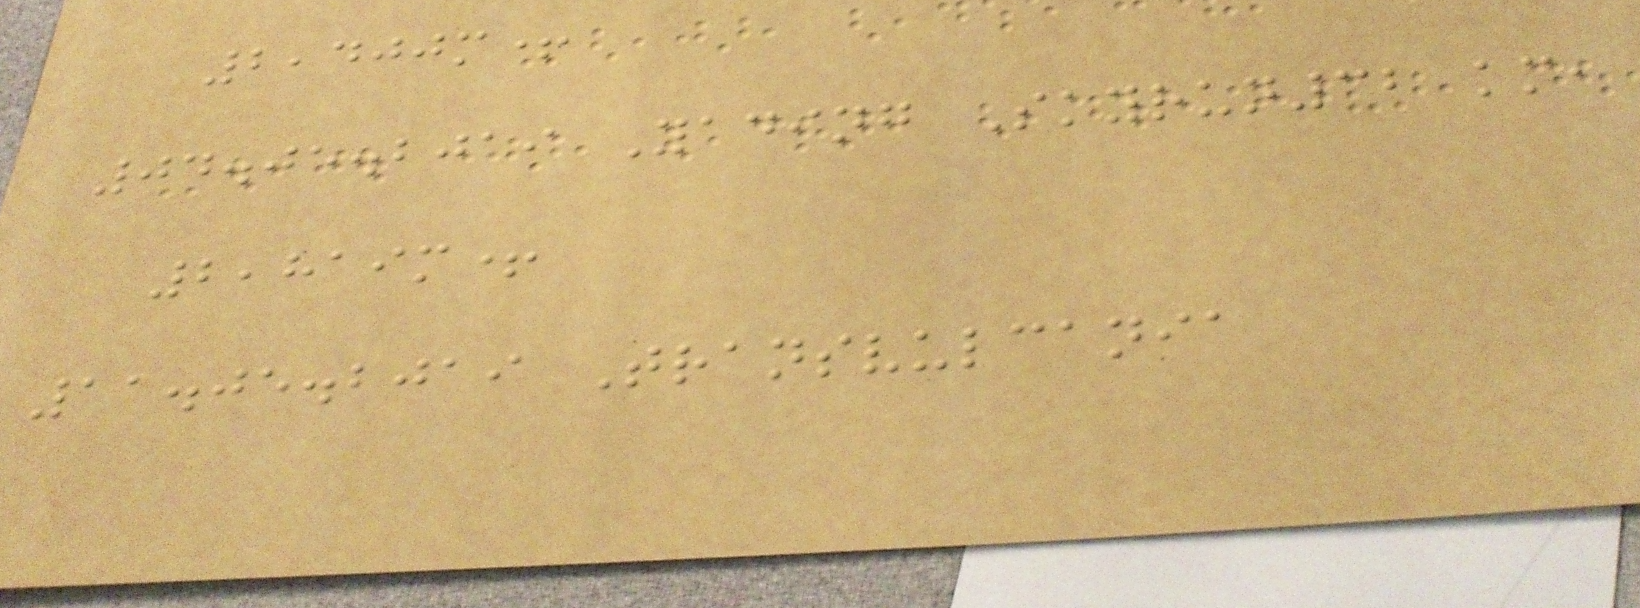2,400m+
04.05.2019 Yading Skyrun32 km,
2,819m+
11.05.2019 Transvulcania
